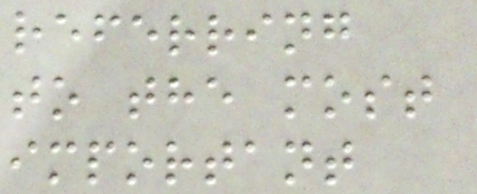referring
to the most
important
